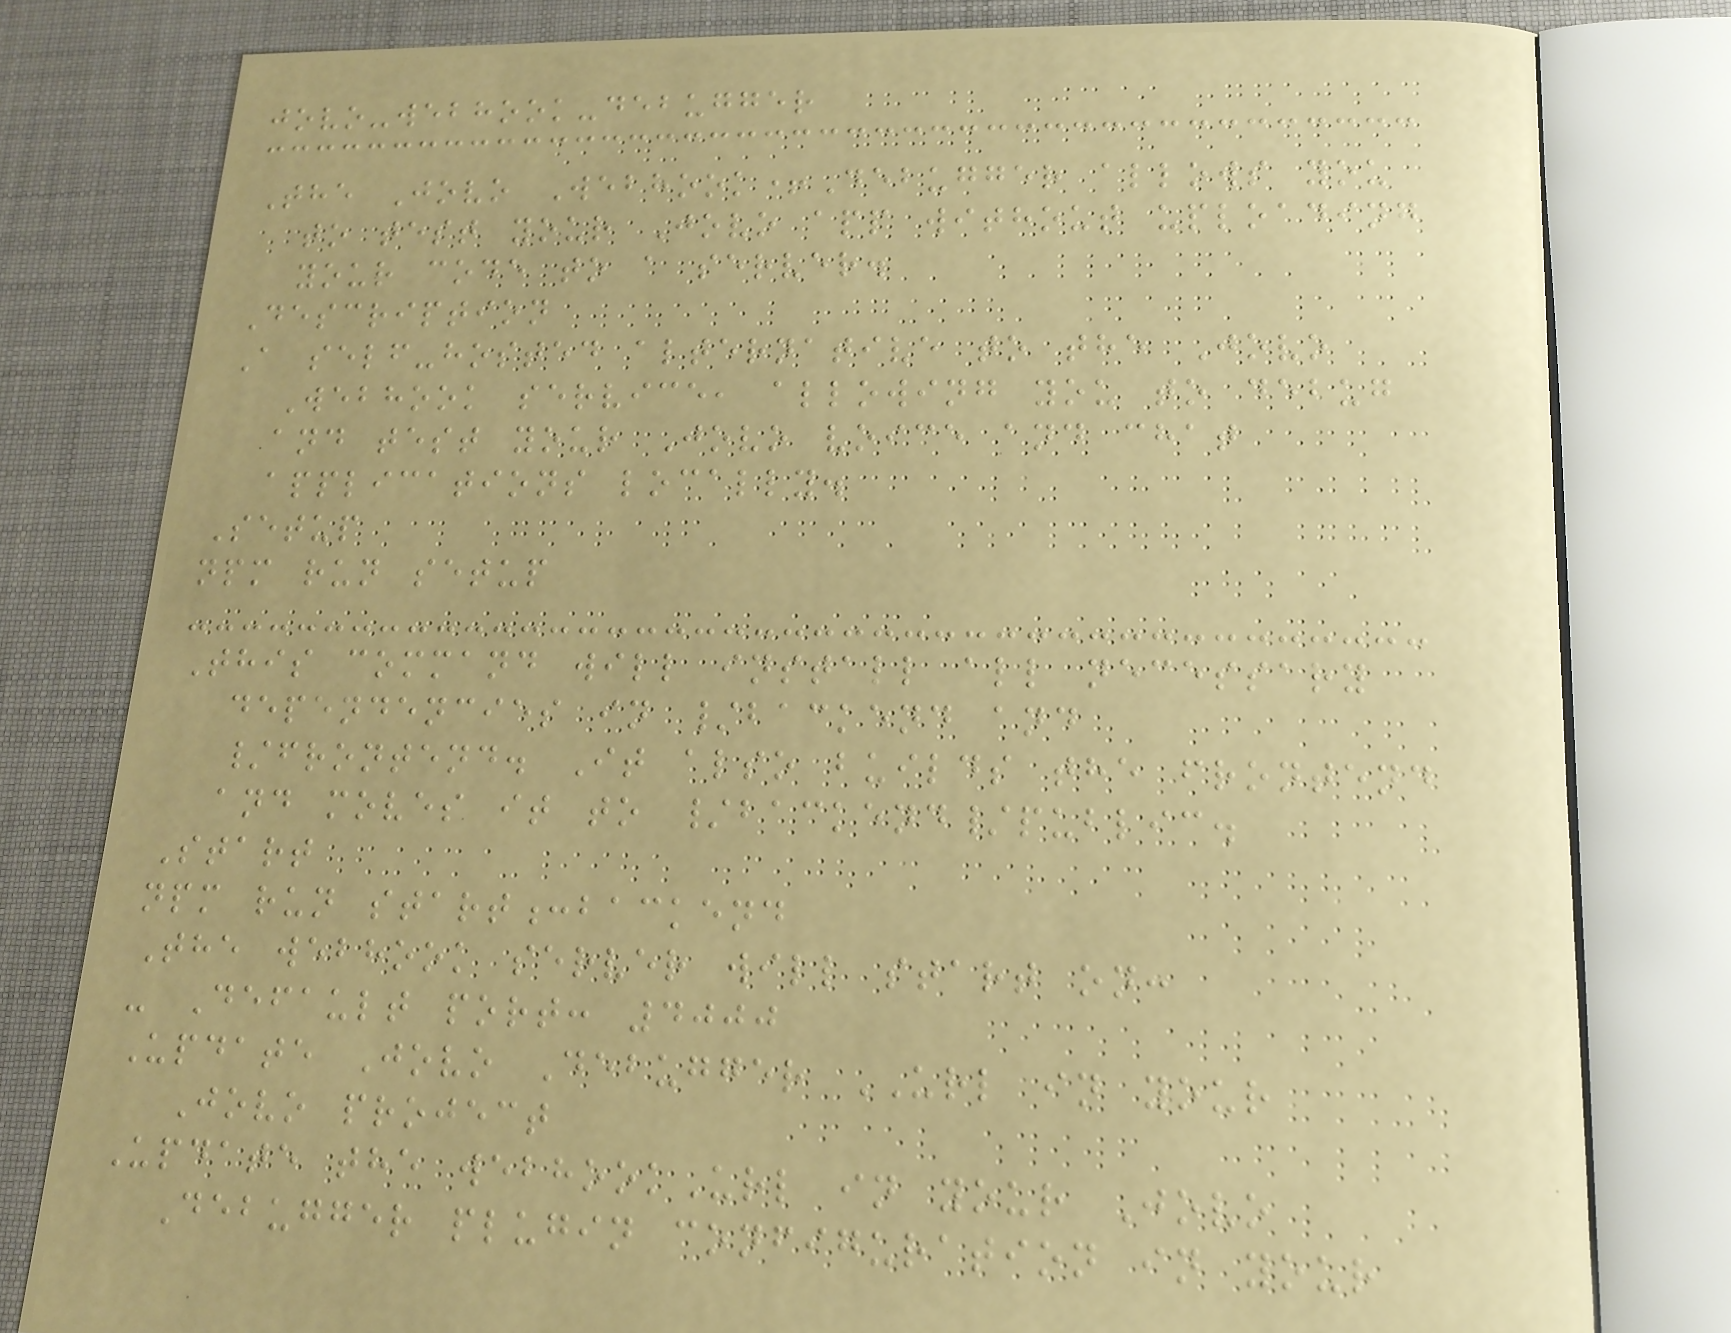jovo-webhook-debugger
The Jovo Webhook+Debugger allows you
to test your Jovo app without uploading
your code to a server.
Description
A self-hosted alternative to the Jovo
Webhook service, allowing you to debug
and test your Jovo voice and chat
applications locally.
Setup
npm run setup
This command will install all necessary
dependencies in /backend and
/frontend. It also builds the frontend
and moves it to /backend/public.
Start
npm run start:backend
The webhook server will start on:
- Default port: 4000
Update Jovo Debugger URL in your
Jovo project
Update the webhookUrl in your Jovo
Debugger plugin configuration in your
